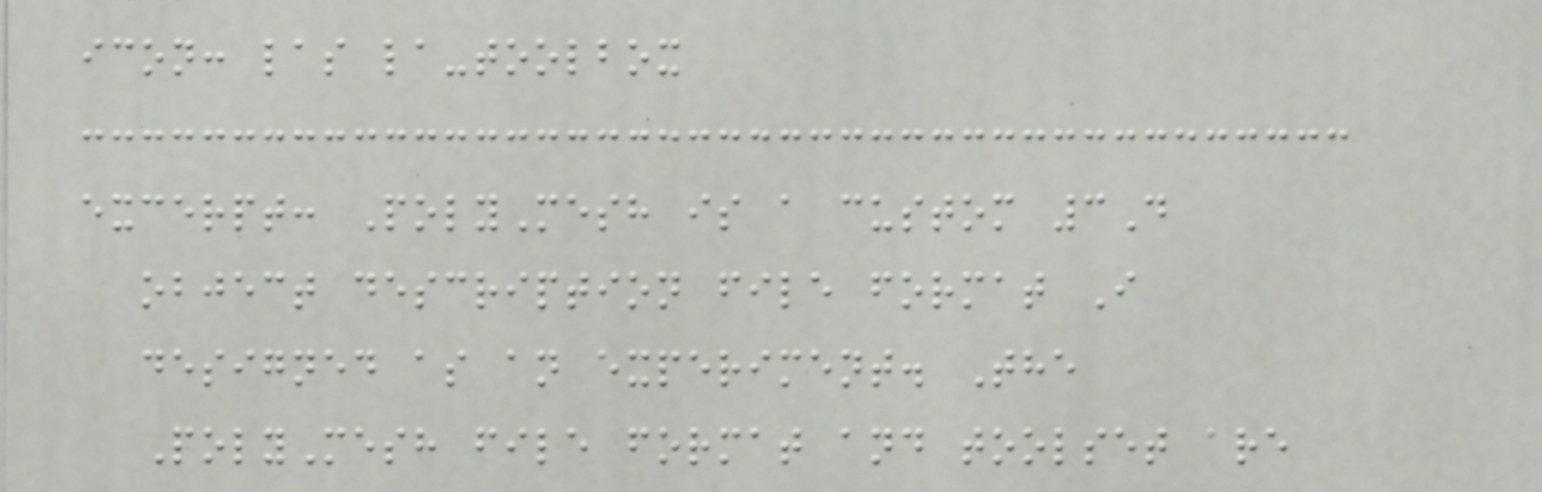icon: las la-toolbox
excerpt: PolyMesh is a custom 3D
object description file format I
designed as an experiment. The
PolyMesh file format and toolset are
